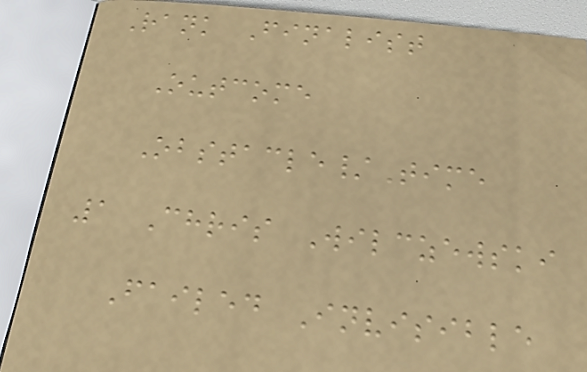Rank Finalist
Outcome
Obstacle/Time
1 Chris Wilczewski
Failed Invisible
